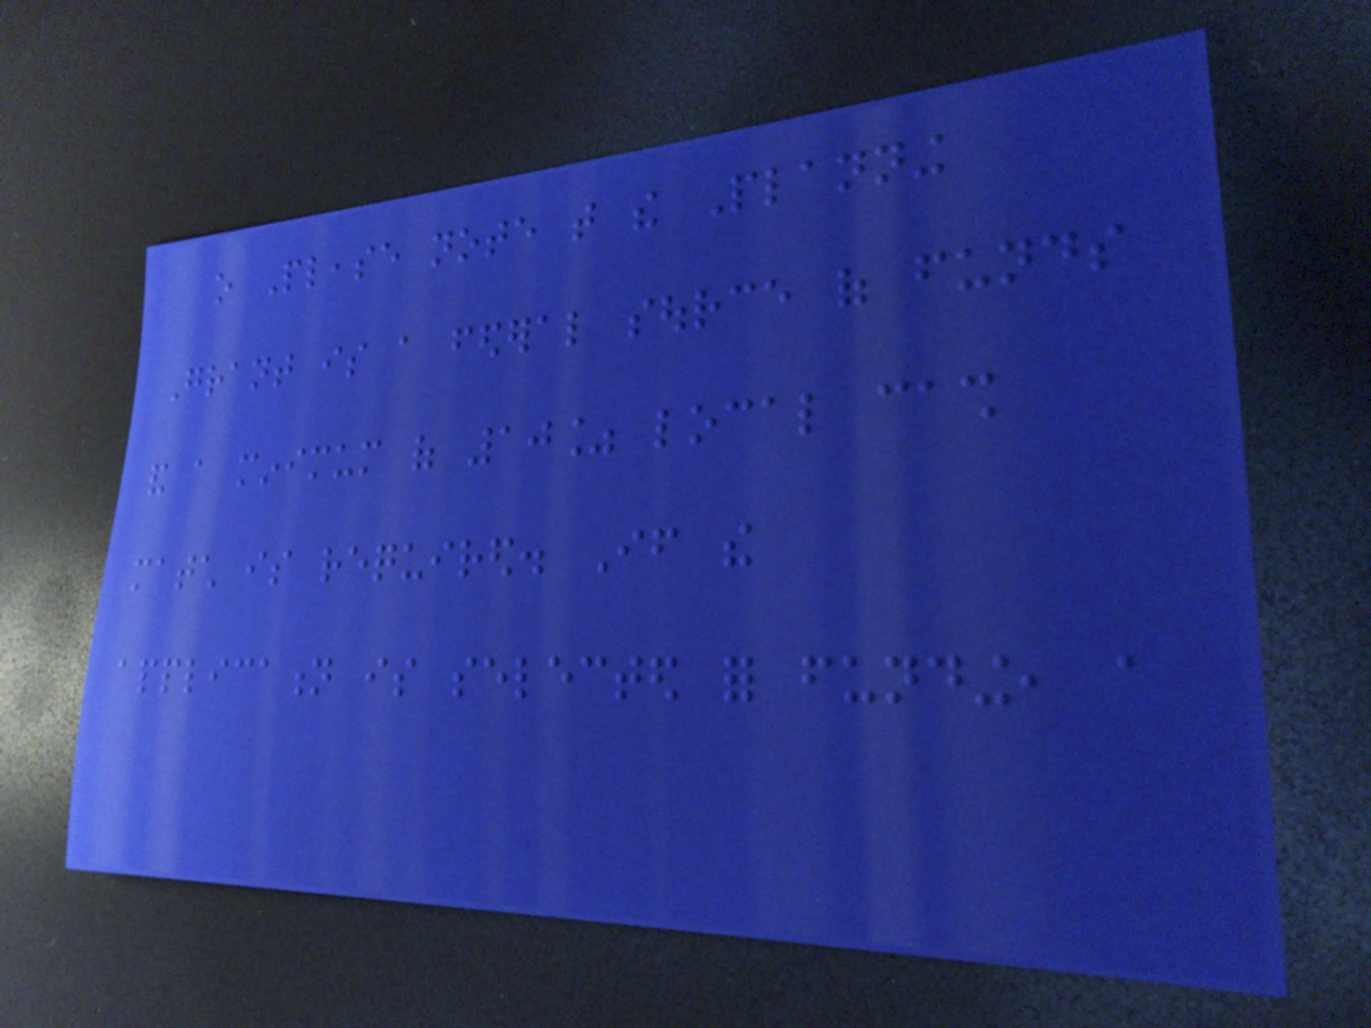o Please note that the Planning
Grant is a federal source of funds
and a minimum of 10% local cash
match is required. If the
application is selected for funding, a
